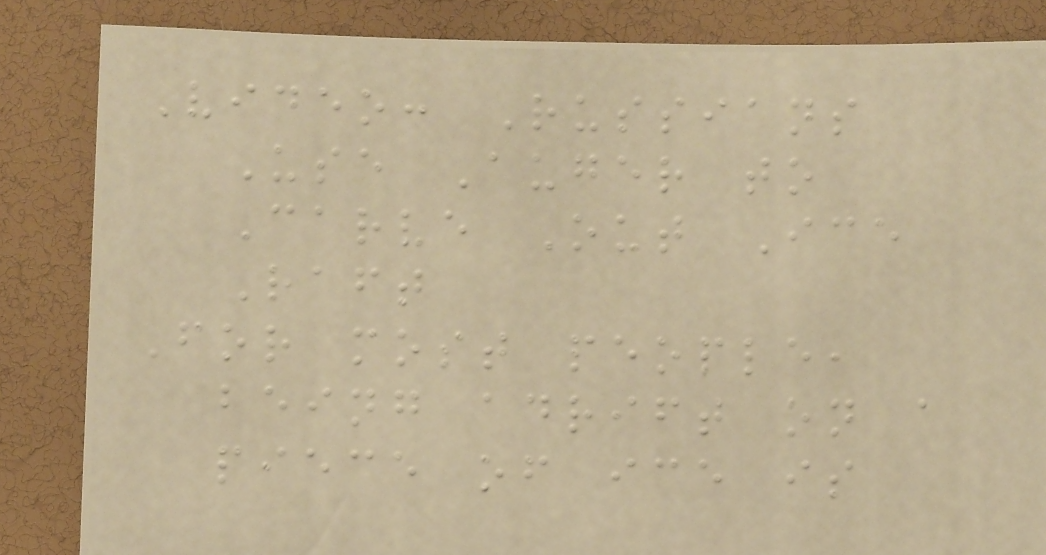Video: Russians
Use Auger to
Carve Out Ice
Raft
For most people,
being adrift on a
piece of ice is
